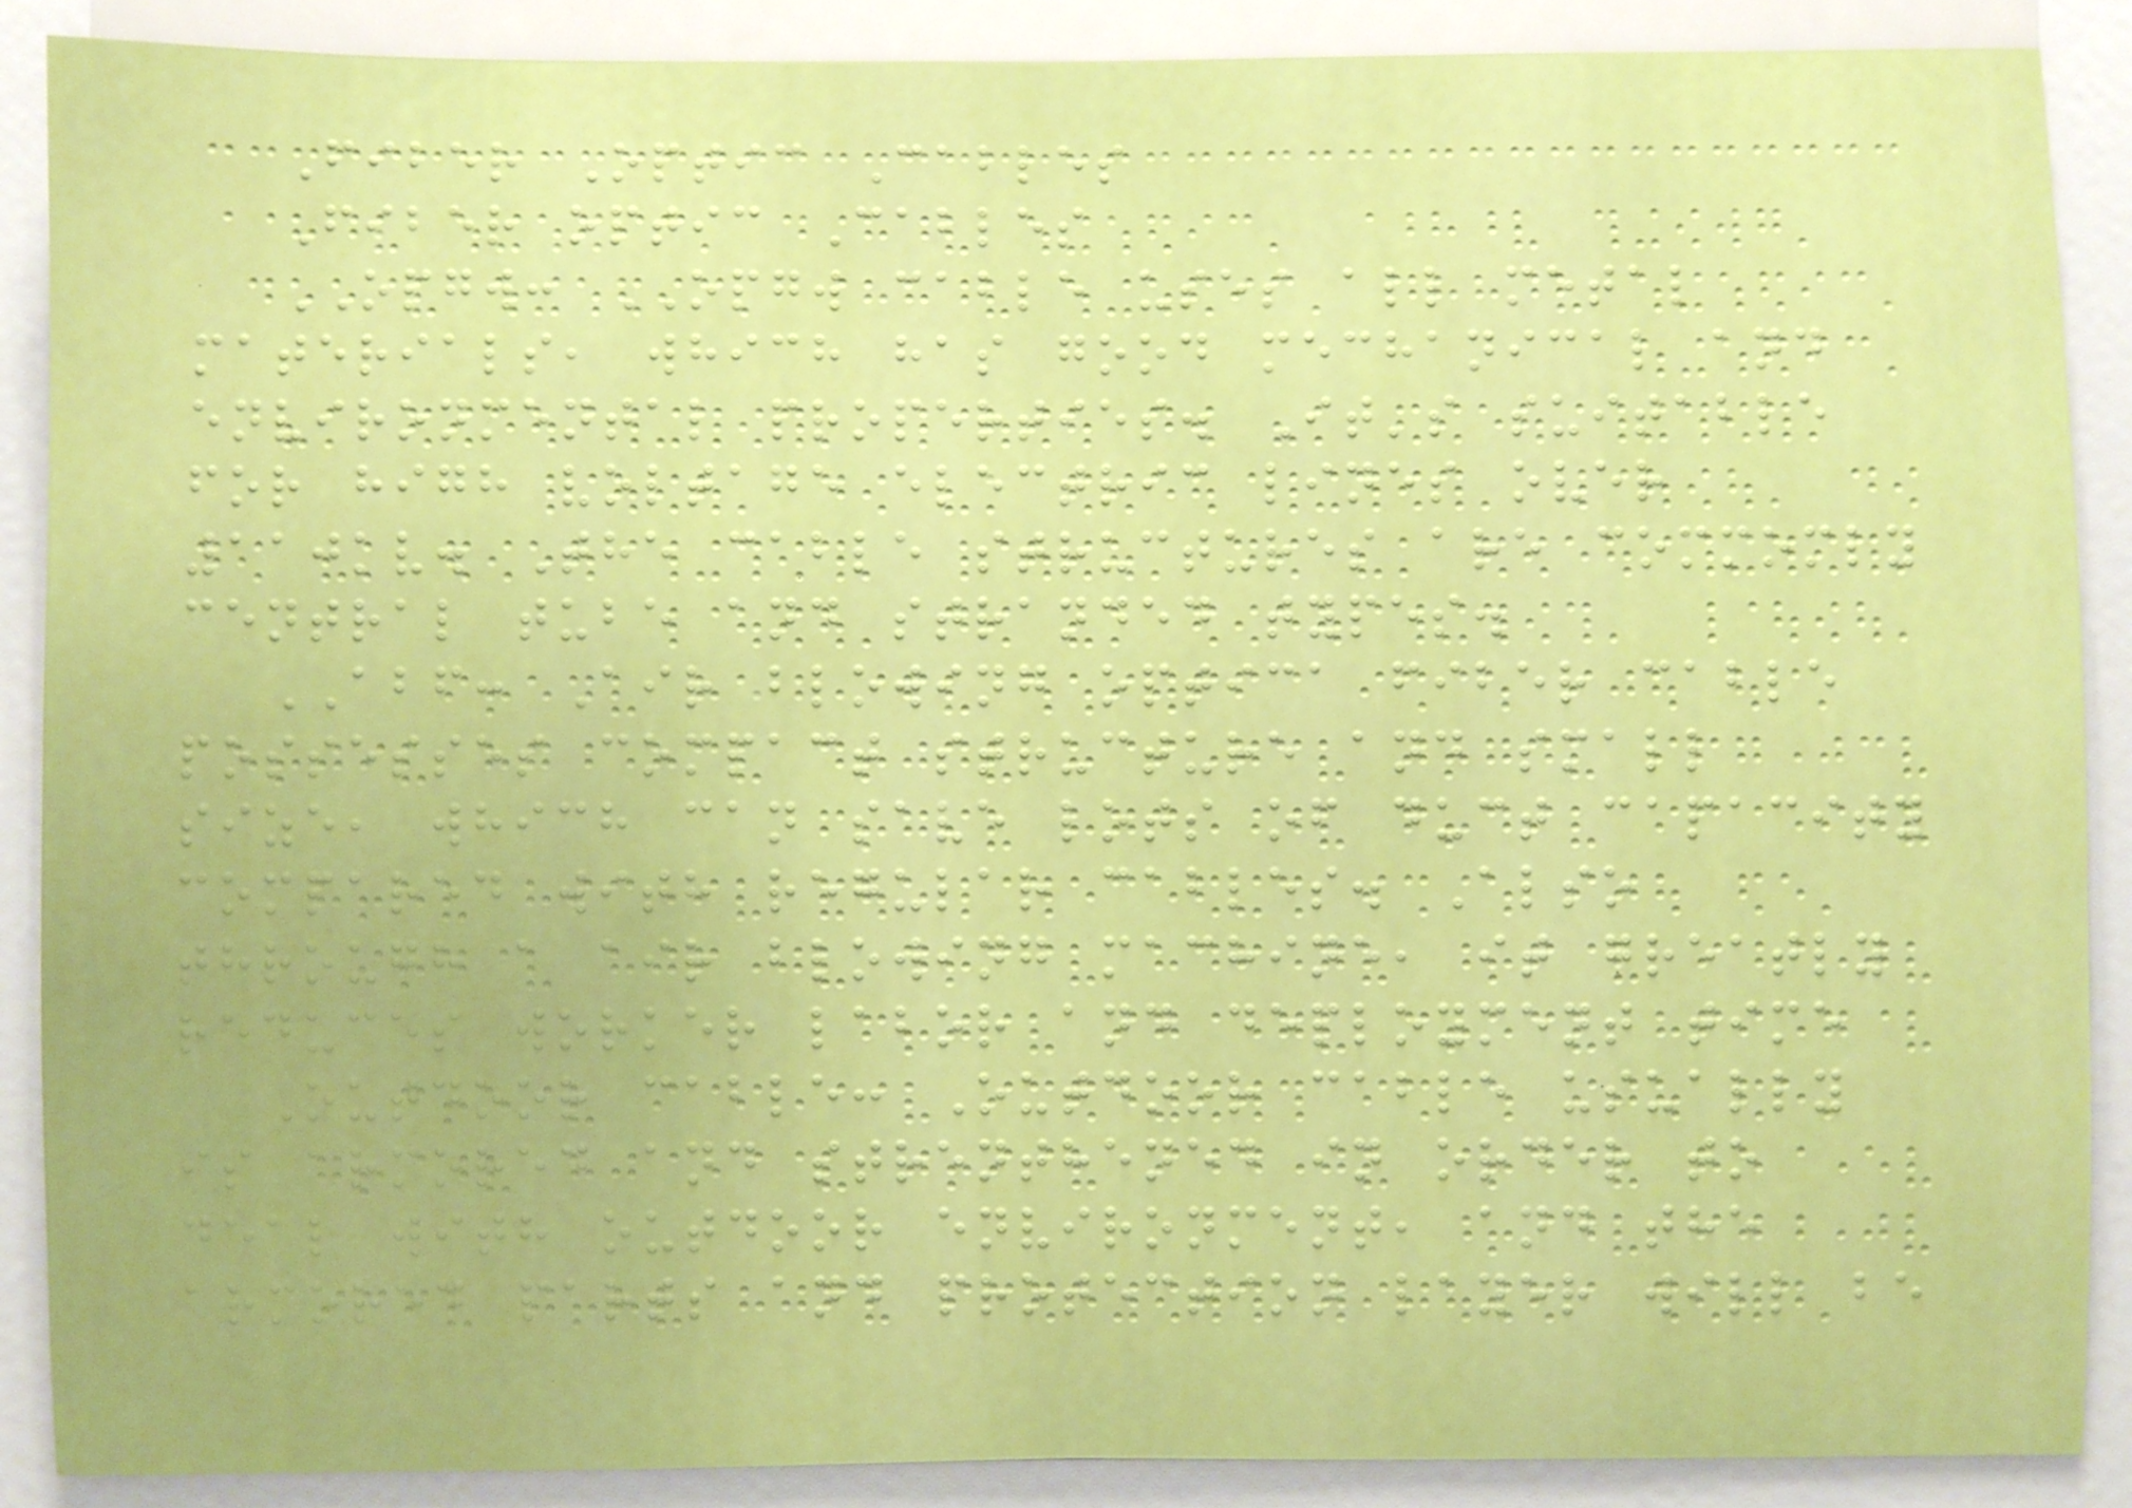Fiber Optic Cables
Fiber optic Cables
OPGW: OPGW cable uses all metal
materials, which has good mechanical and
environmental properties. It's suitable
for high voltage electric lines over
110kv. The cable structures are commomly
central tube and stranded types.
ABF: Air blowing optica fiber cable
possesses compact structure and small
size, which can save lots of duct capacity
compared with regular cables. Also
through a air blowing machine, it greatly
reduces worker labor and deployment time
Outdoor cable: Outdoor cable usually
is armored and strenthened in order to
deal with outdoor environment, and the
armored parts and protection layer will be
